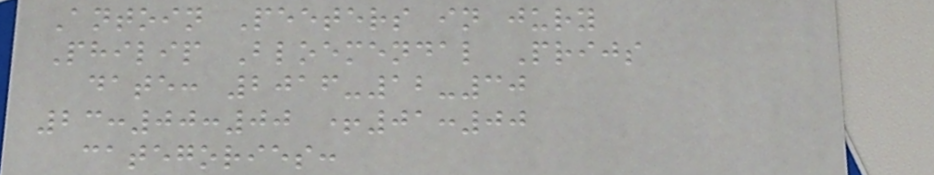Antoin Peeters in jury
Philip Bloemendal Prijs
date: 2016-12-30
23:00:00 +01:00
categories:
